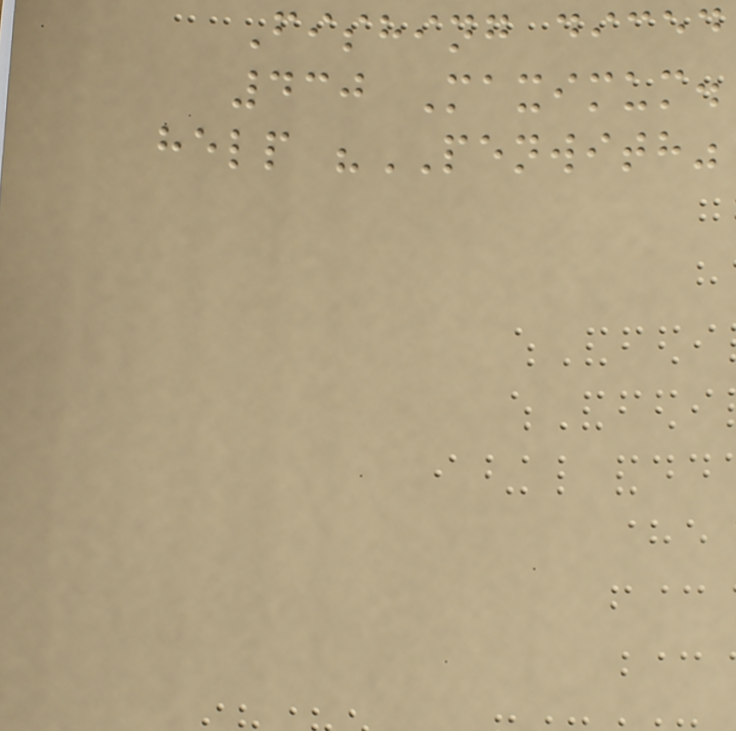Fishing diced
430 Maximum.
help "PENWITH"
